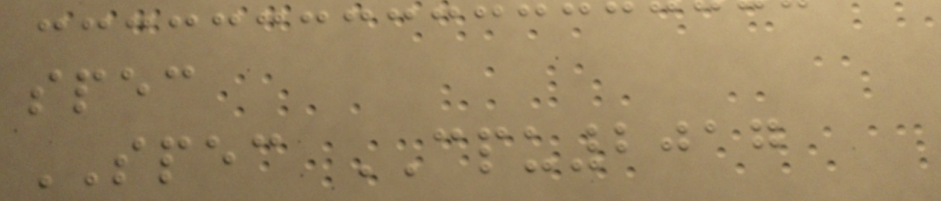spec
SPEC CPU2017
